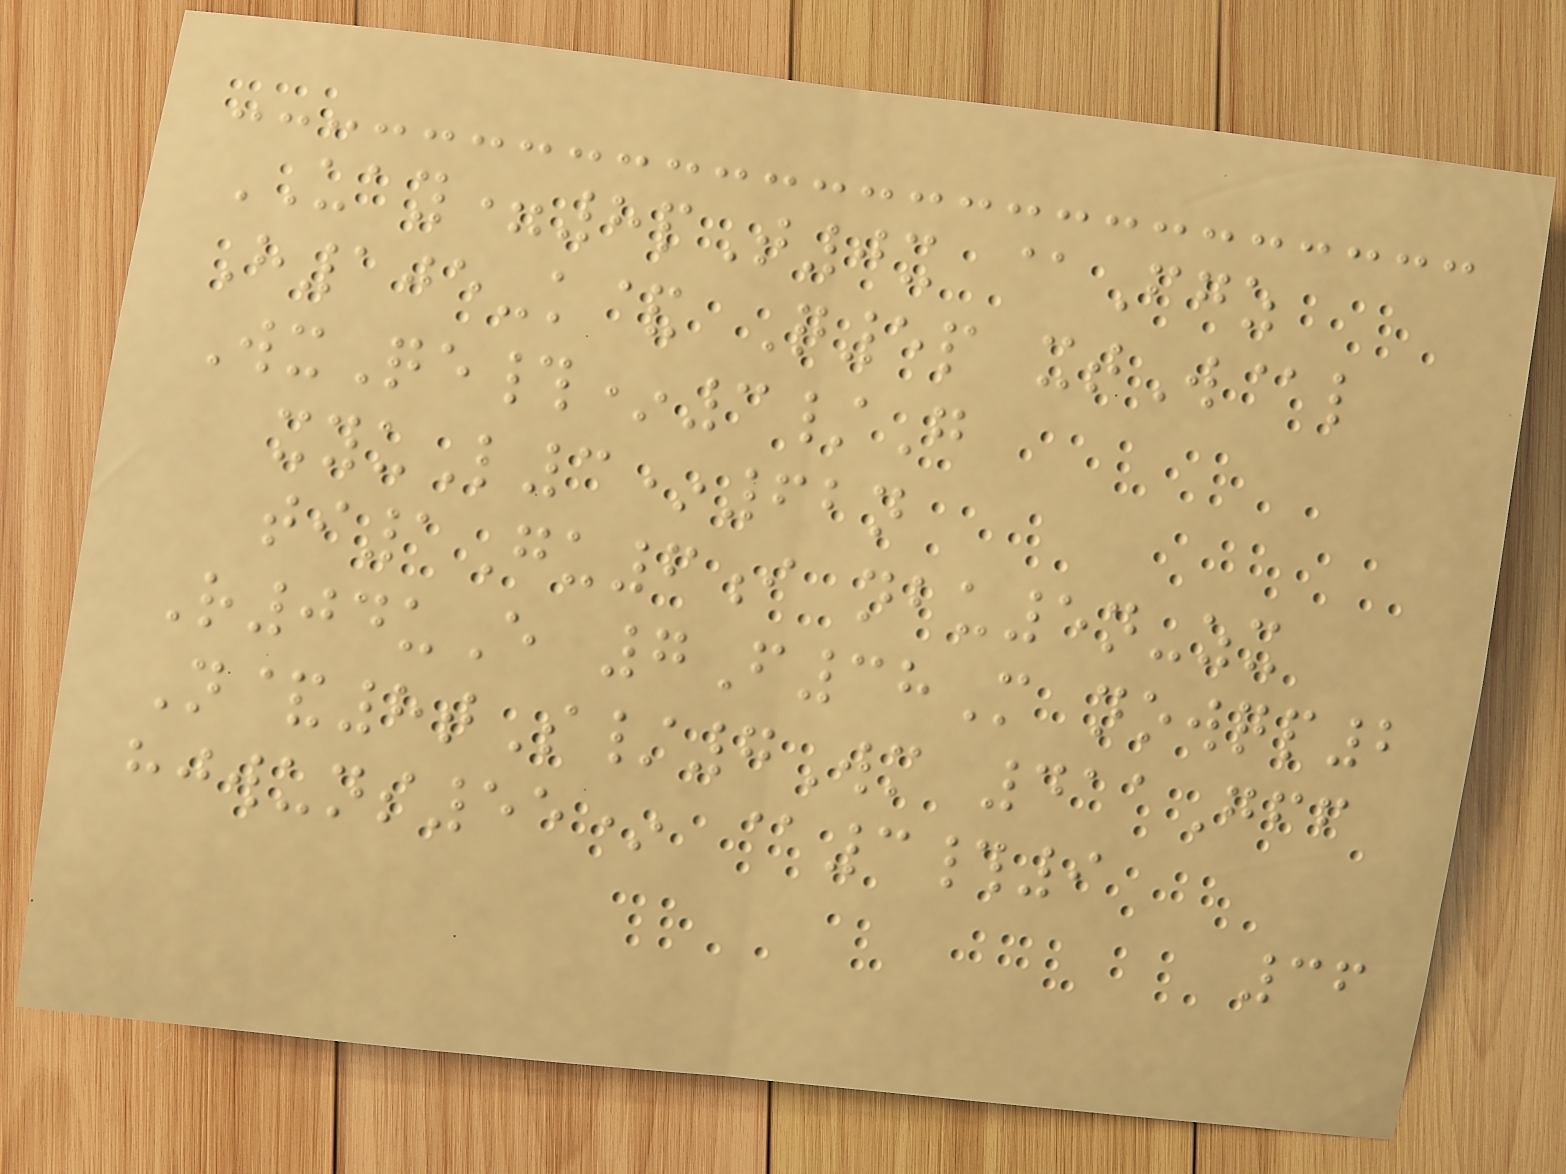UAY=8pT0x @Fgz
H105-k& Q5p xtW@l
WxQe#*3/G
xyuL3*62n
ti1Gu6i nbu5n-zx
R04uE 7F38M nowqp2
N&8tS/7Wm 411Gff
hjwuns55* @3#9
36
